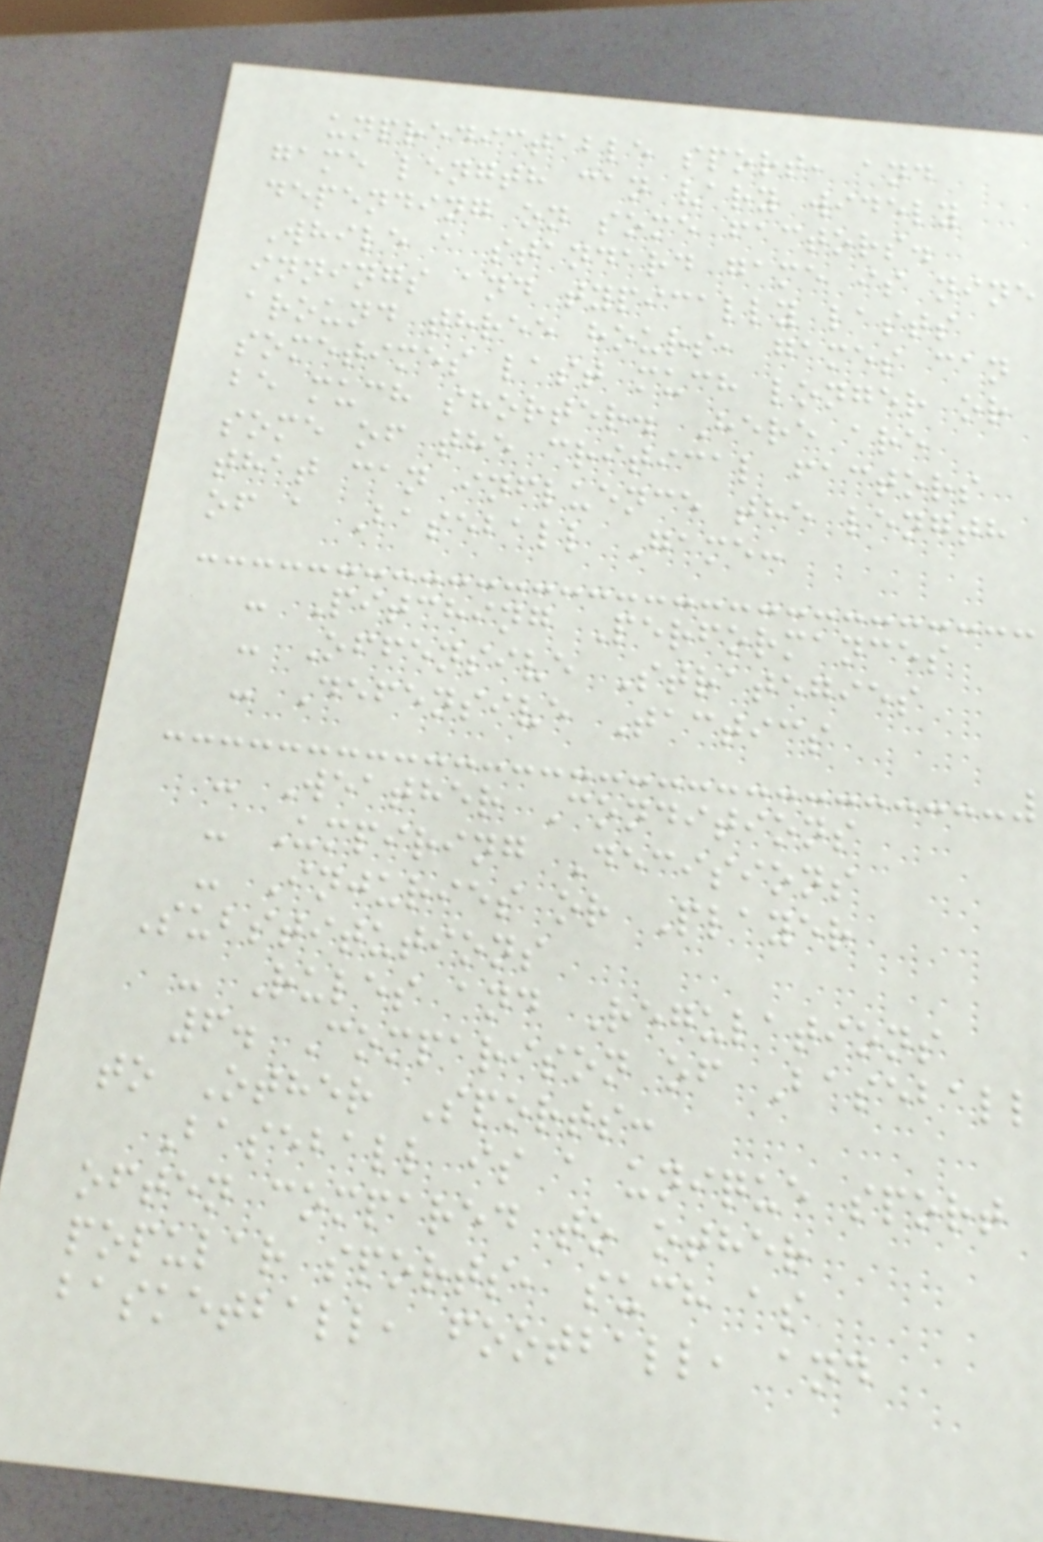unpredictable sport, and
game length can vary widely
depending on some factors.
While a standard game is nine
innings and typically lasts
around three hours, games can
sometimes last much longer or
be much shorter. Here are
some of the critical factors
that can influence the length
of a Baseball Game:
- Pitching Performances
- Offensive Strategies
- Defensive Tactics
- Weather Conditions
- Umpiring Decisions
- Injuries or Player
Substitutions
- Rules and Regulations
6. Comparison of Baseball
to Other Sports:
Baseball is a unique sport
often compared to other
popular sports, such as
basketball, football, and
